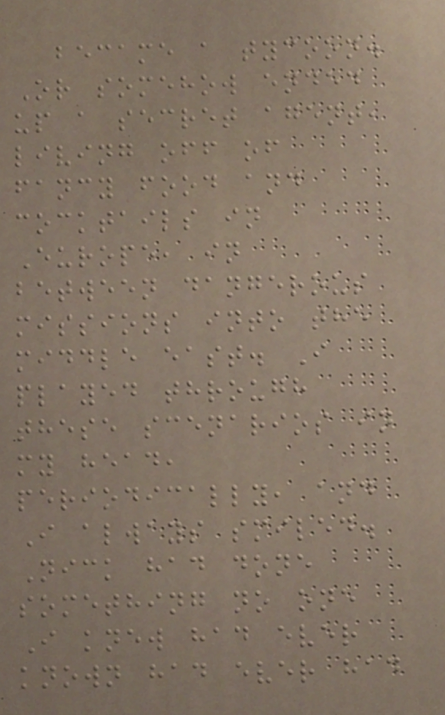became a tycoon.
Or somehow ended
up a secret agent,
living off of
fancy food and
cocktails in
Europe, in
between dangerous
missions into the
middle east. I
played through
these scenarios in
my head,
periodically, and
I always smiled.
Nick had done
something no one
I knew had ever
known had ever had
